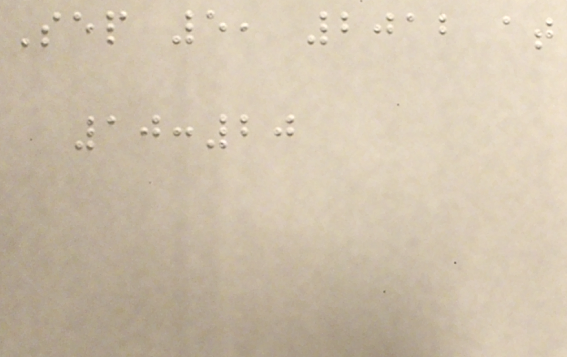Sep 5, 2012 at
10:20
